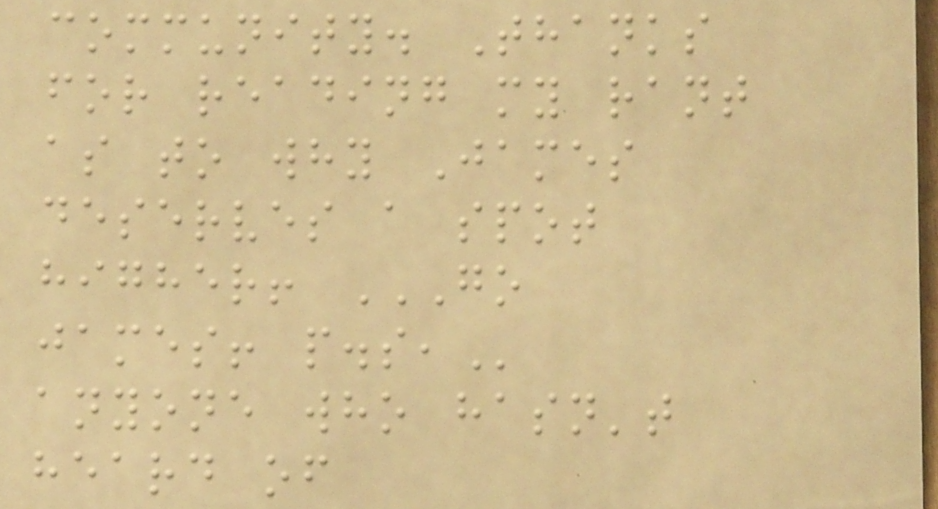community. Thanks
for reading my rant
as to why James
deserves a spot
higher! GO
JAMES! P.S,
anyone who hasn't
heard of
